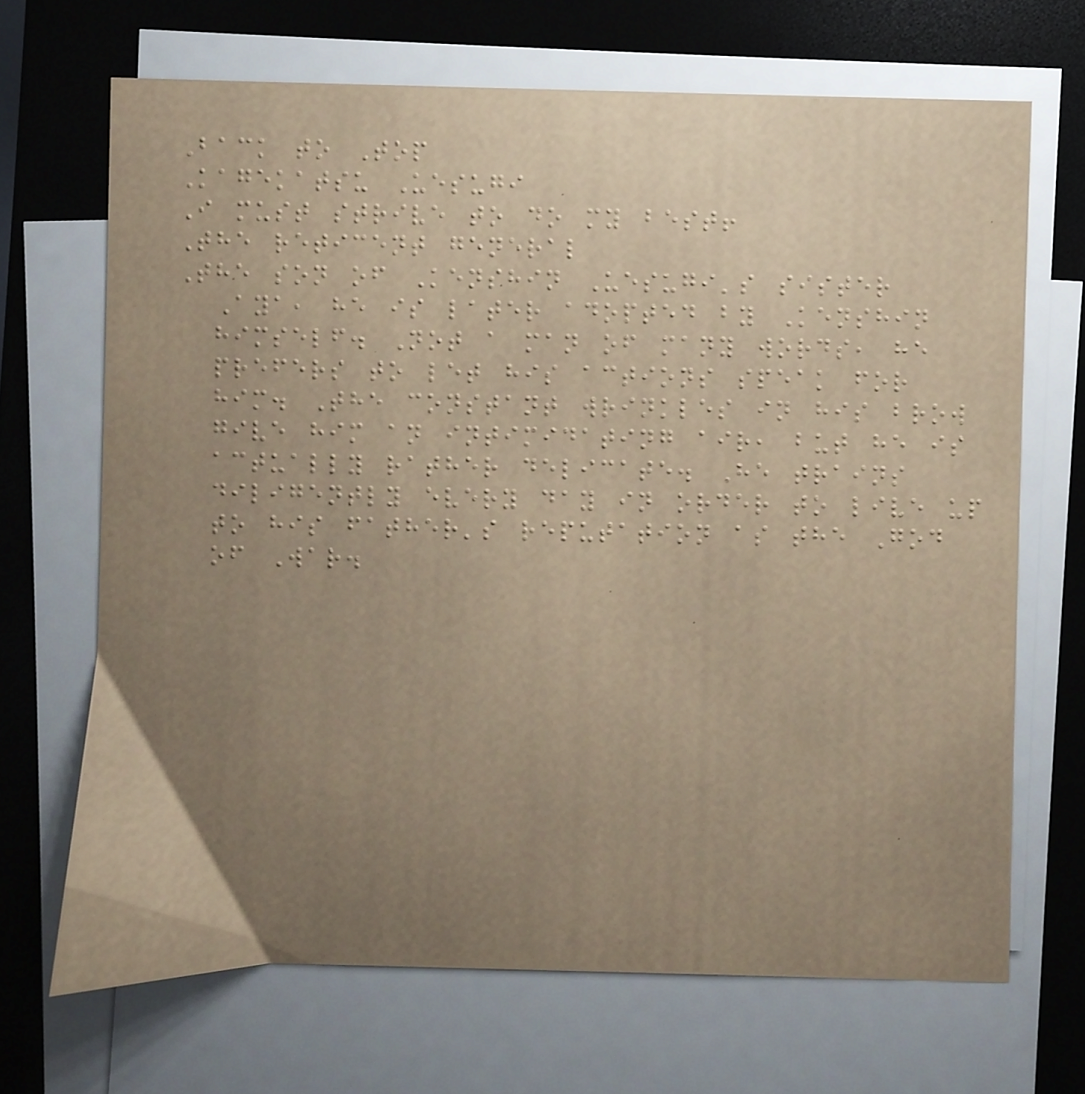Back to Top
Kagekatsu Uesugi
I must strive to do my best!
The reticent general
The son of Kenshin Uesugi's sister
Aya, he is later adopted by Kenshin
himself. Not a man of many words, he
prefers to let his actions speak for
him. The constant wrinkles in his brow
give him an intimidating air, but he is
actually rather delicate. He trains
diligently every day in order to live up
to his father's reputation as the God
of War.
